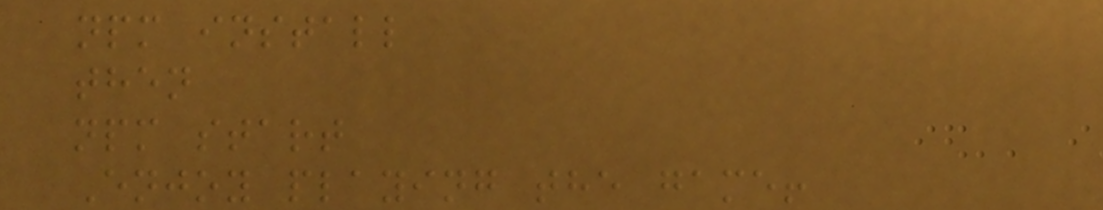npm install
then
npm start
Enjoy playing the game!
